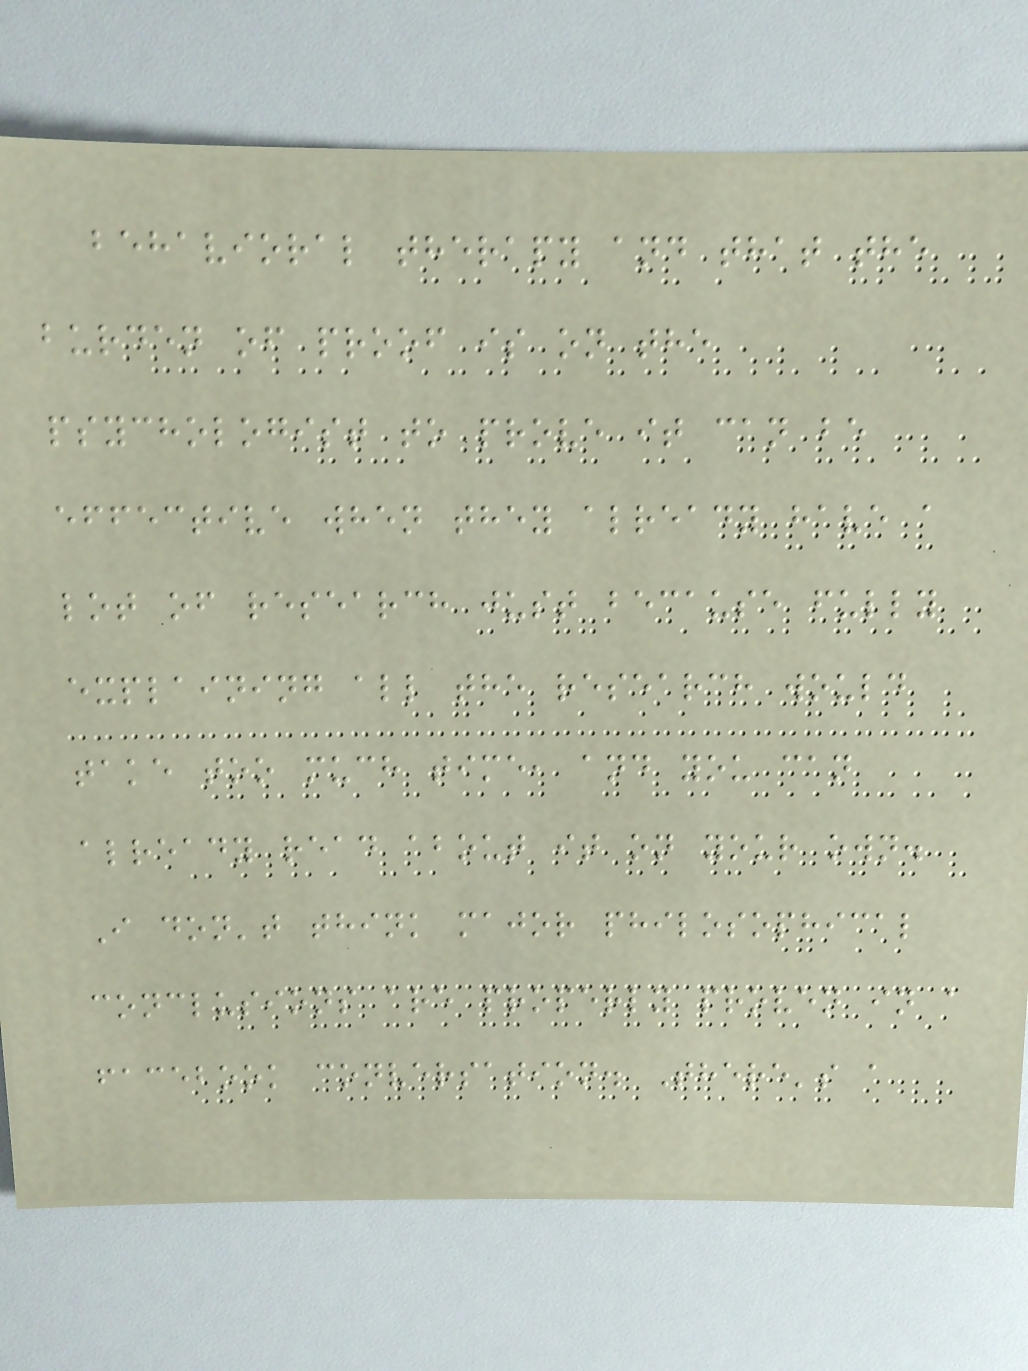behavioral therapy and that the
burden of proof is on the
psychologist to prove it can be
effective when they already have a
lot of research just because fully
explaining all the research would
take too much time, and you can
already read about it on your own.
I don't think major philosophical
conclusions are properly proven in a
facebook conversation. There's a
